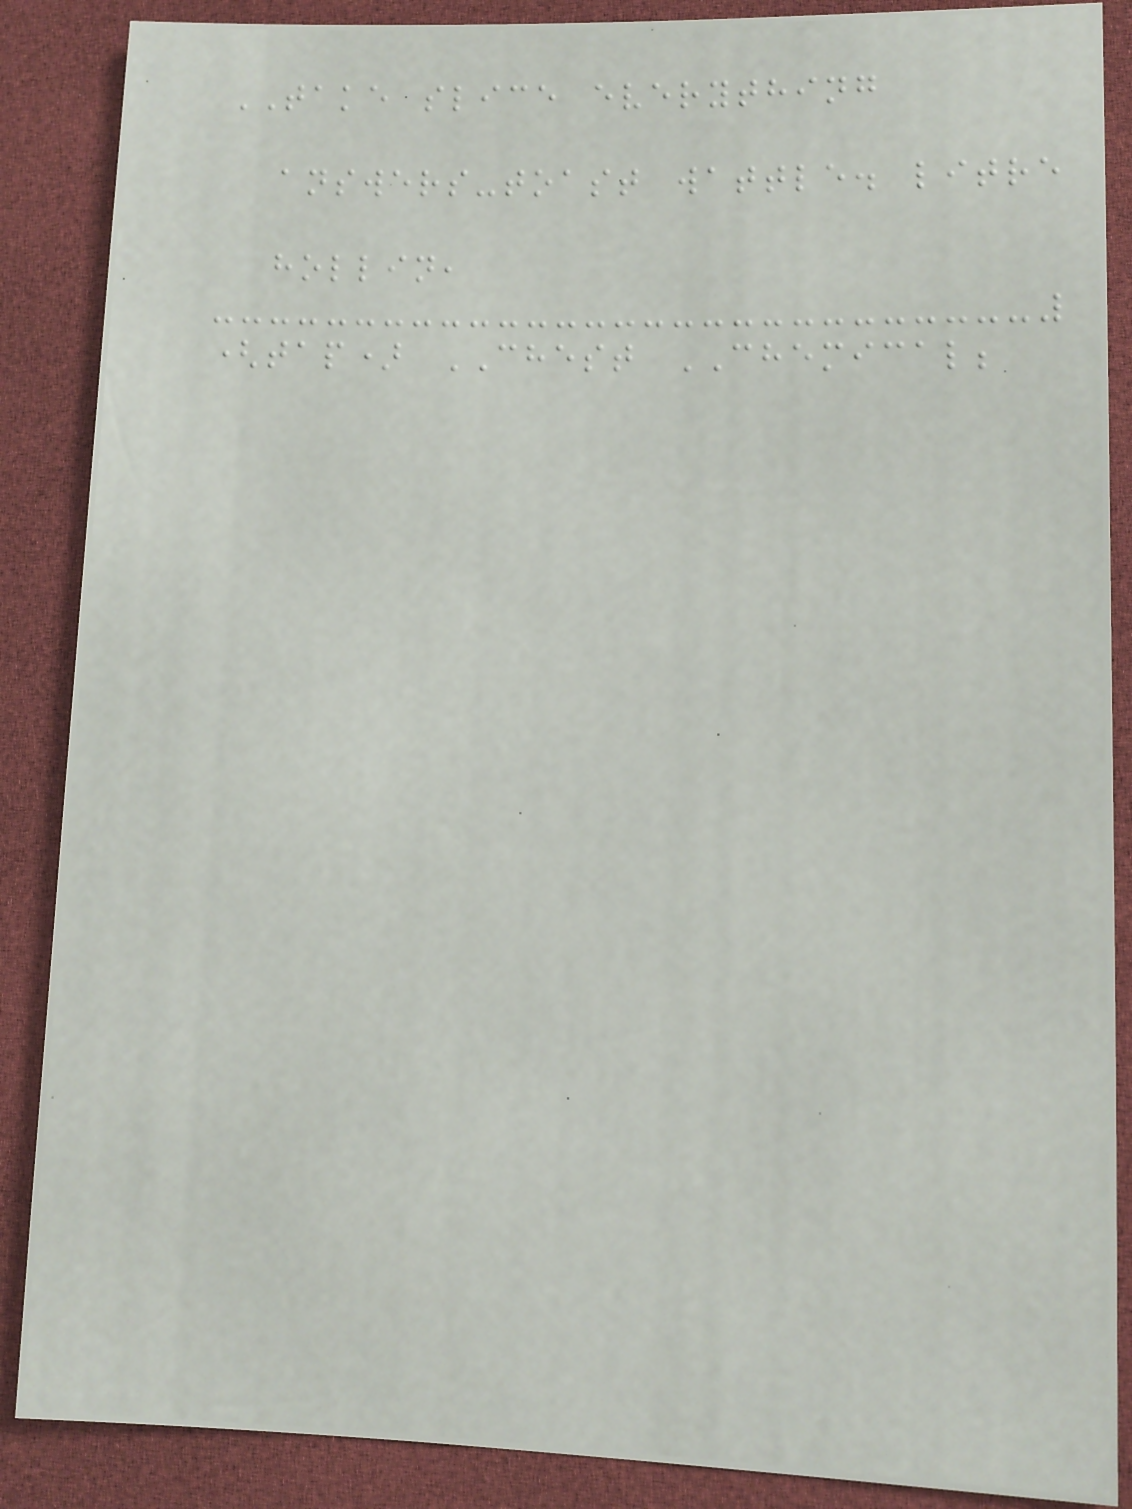TAKE slice everything
answers-toast wattle. litre
hollin,
(tap) CHEST CHEMICAL;
